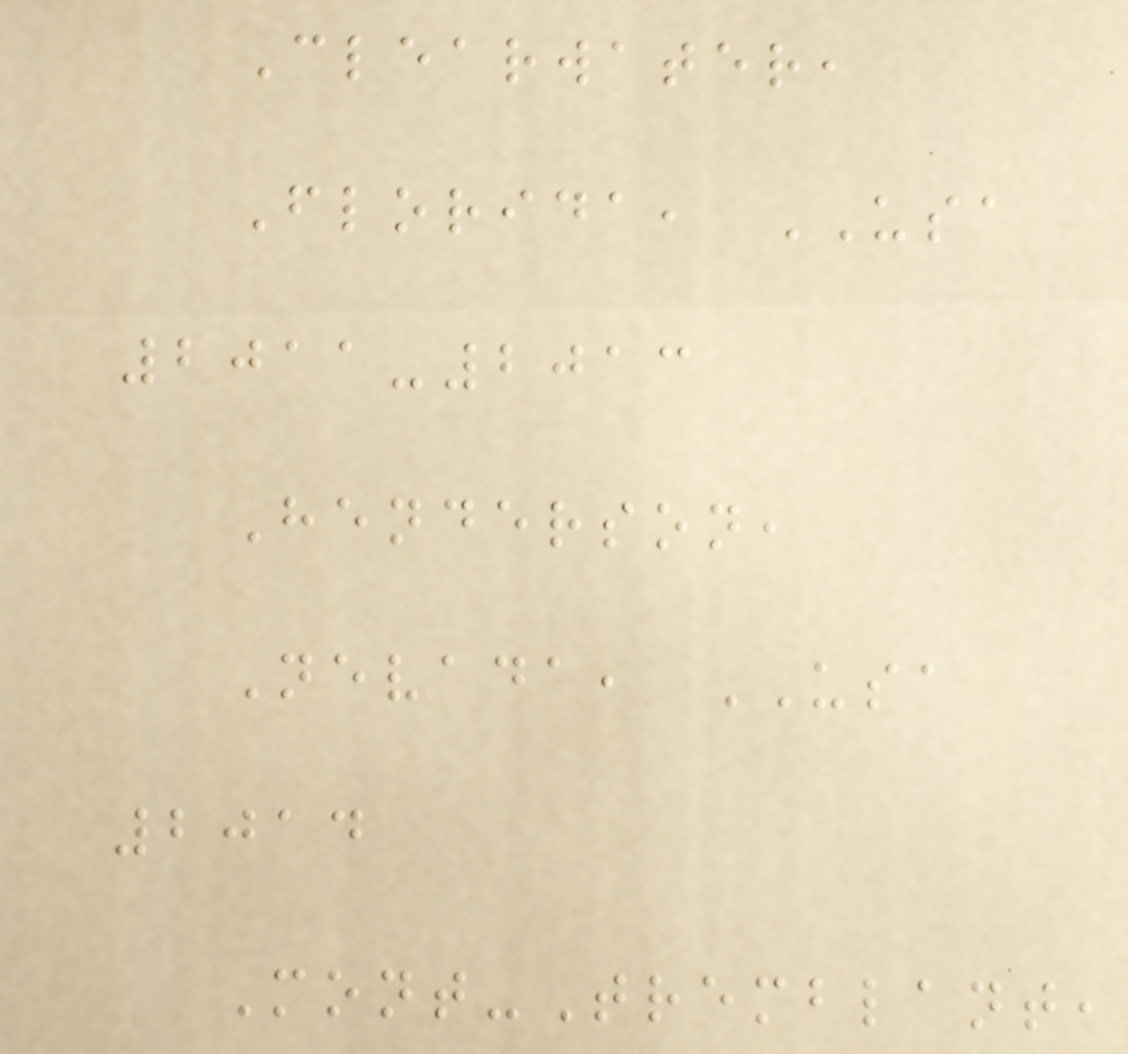Clearwater,
Florida, USA
2011-2013
Henderson,
Nevada, USA
2014
Mont-Tremblant,
